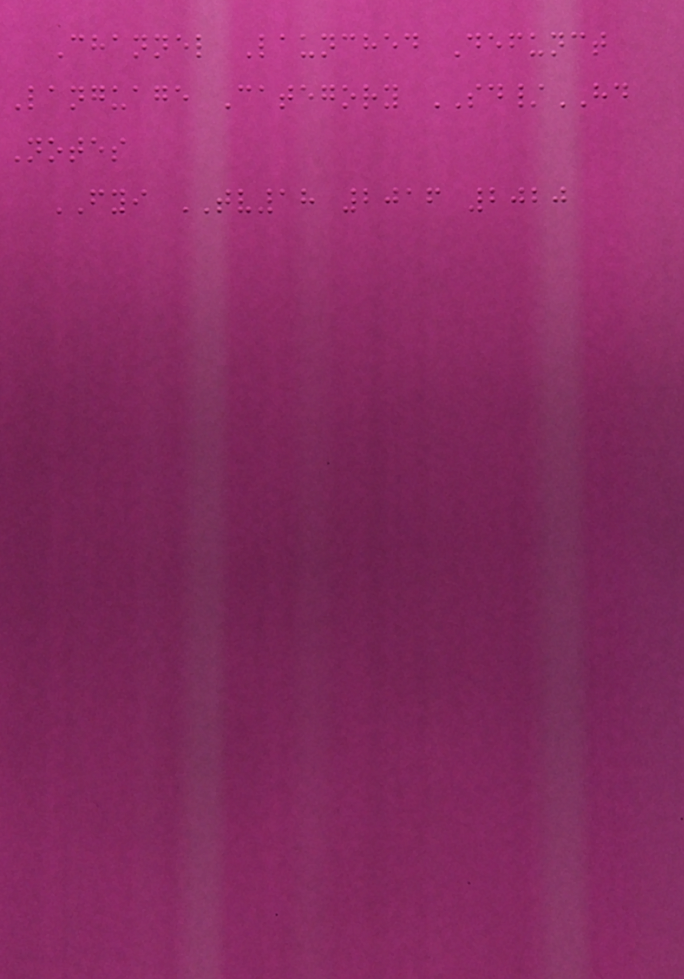Channel Launched Defunct
Language Category SD/HD
Notes
FYI TV18 2016 2020
